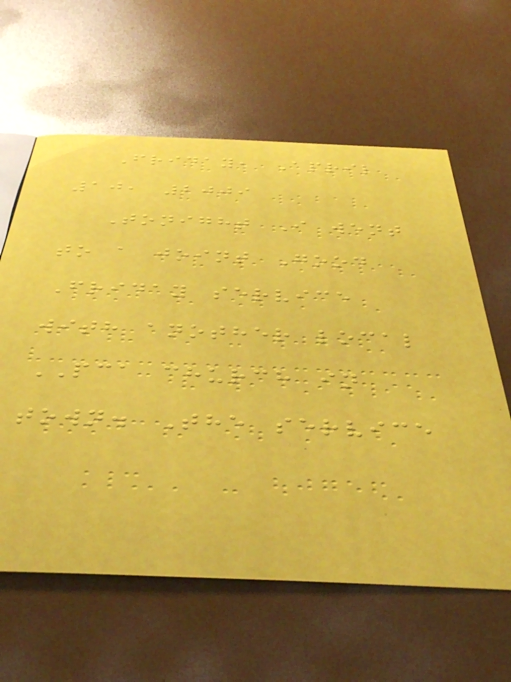Friday, April
10, 2009
Tonight I went
to a joint Good
Friday service
with another local
PCA church in
town. The service
